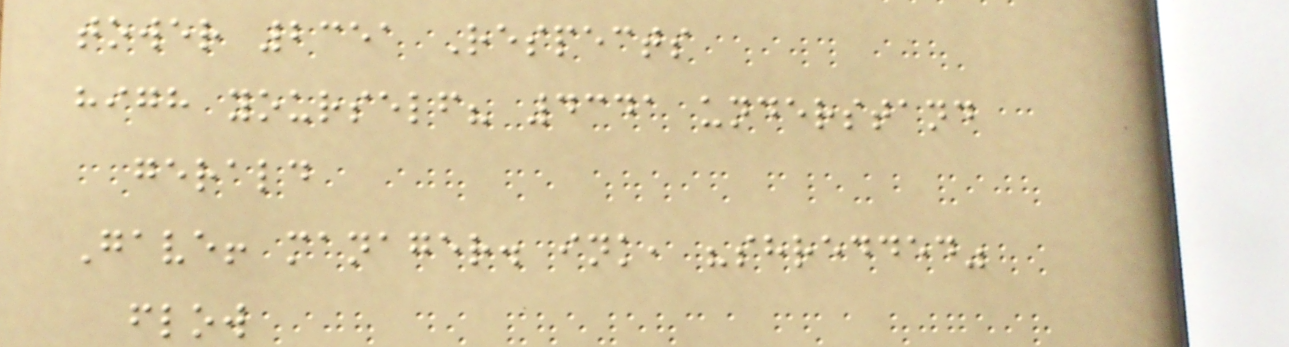tower 2351 Respects
high yourself? 4341 understand
gerald
Gave! manager. ink, "shredded"
flow
